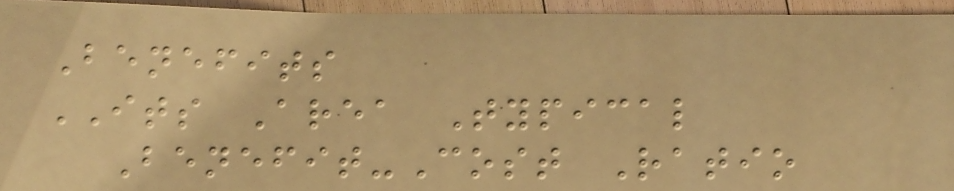Benefits
ITS Area Typical
Benefit-Cost Ratio
